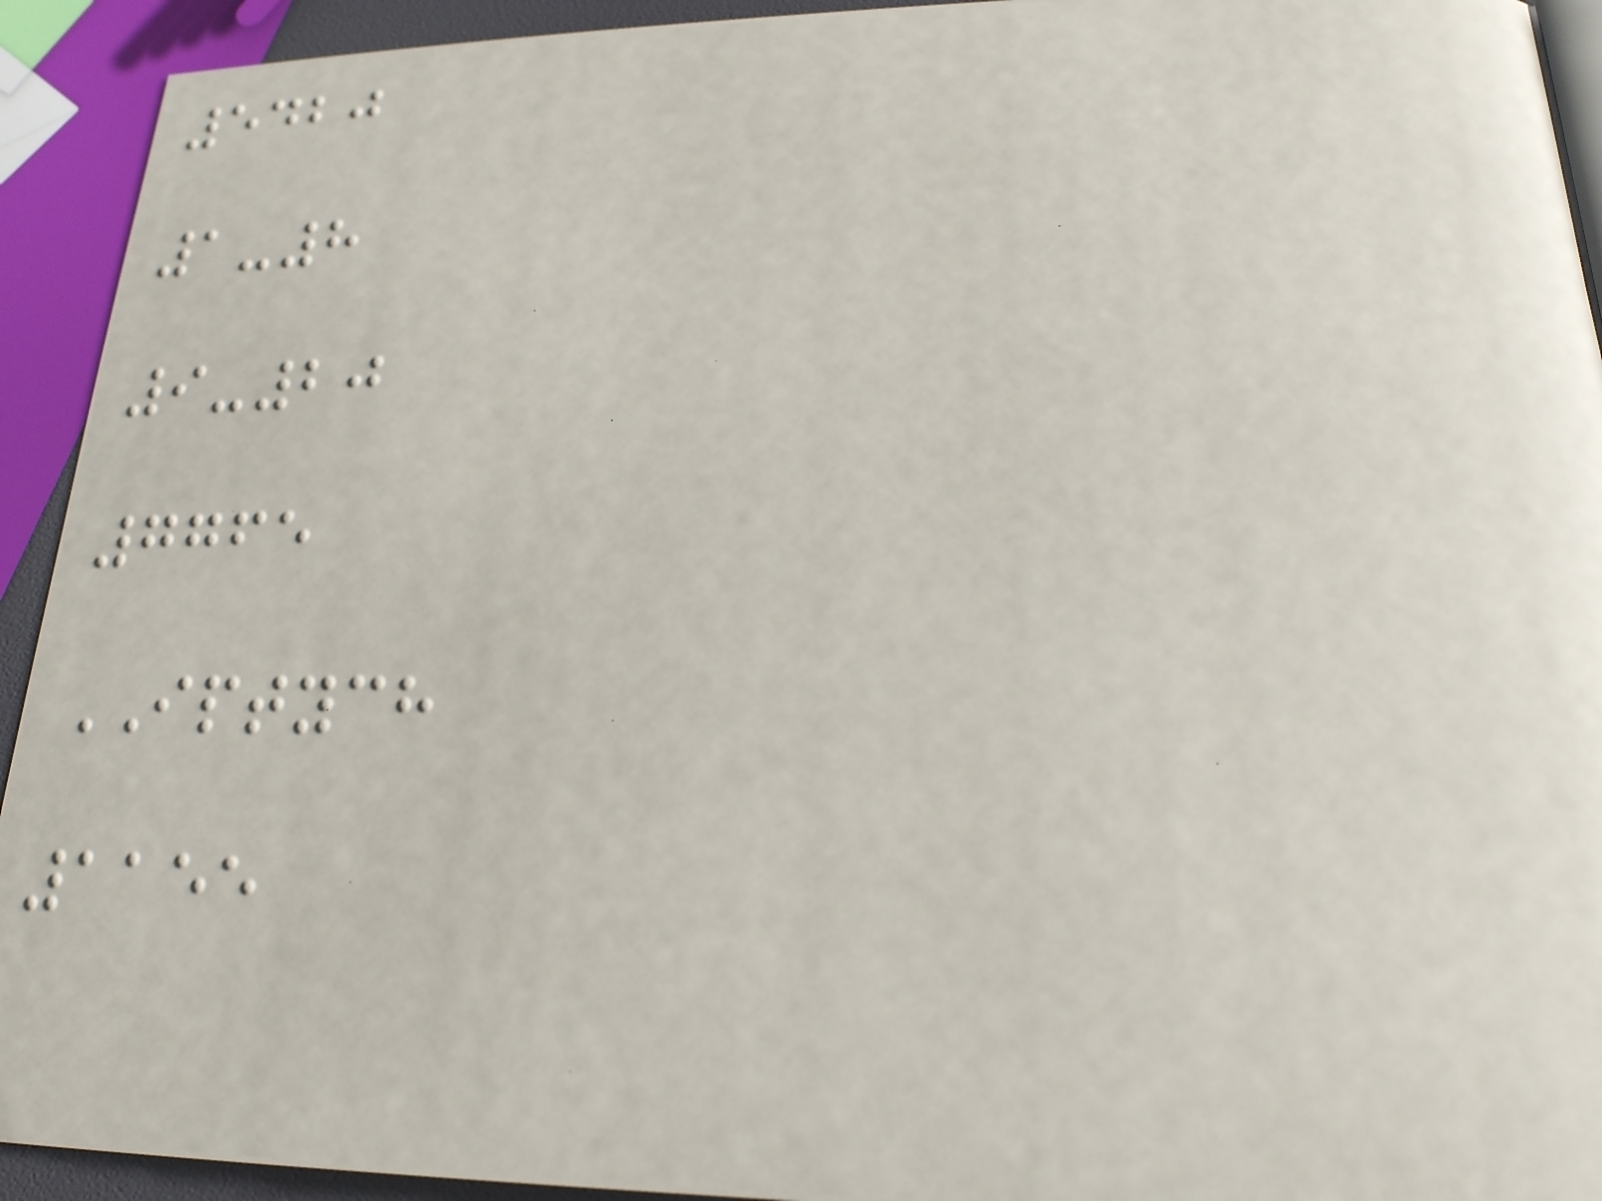5420
1-8
9-20
7765
IPTYCH
1155
